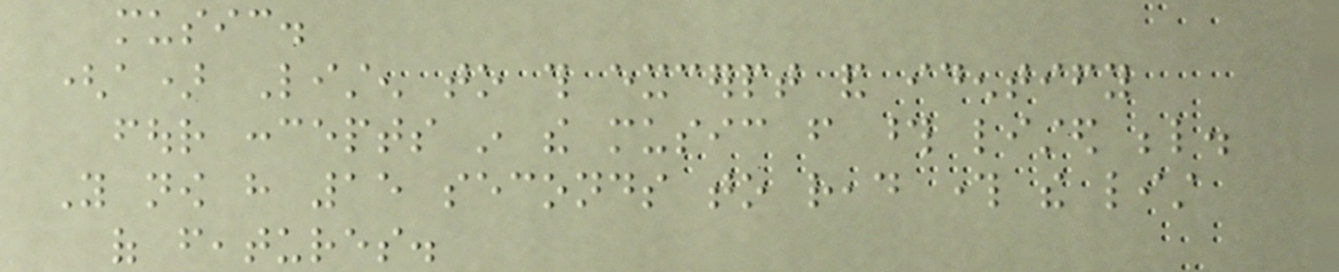music.
(a) Listen to this excerpt and identify
four concepts in the music from those listed below.
You now have 15 seconds to read through the list
of features.
